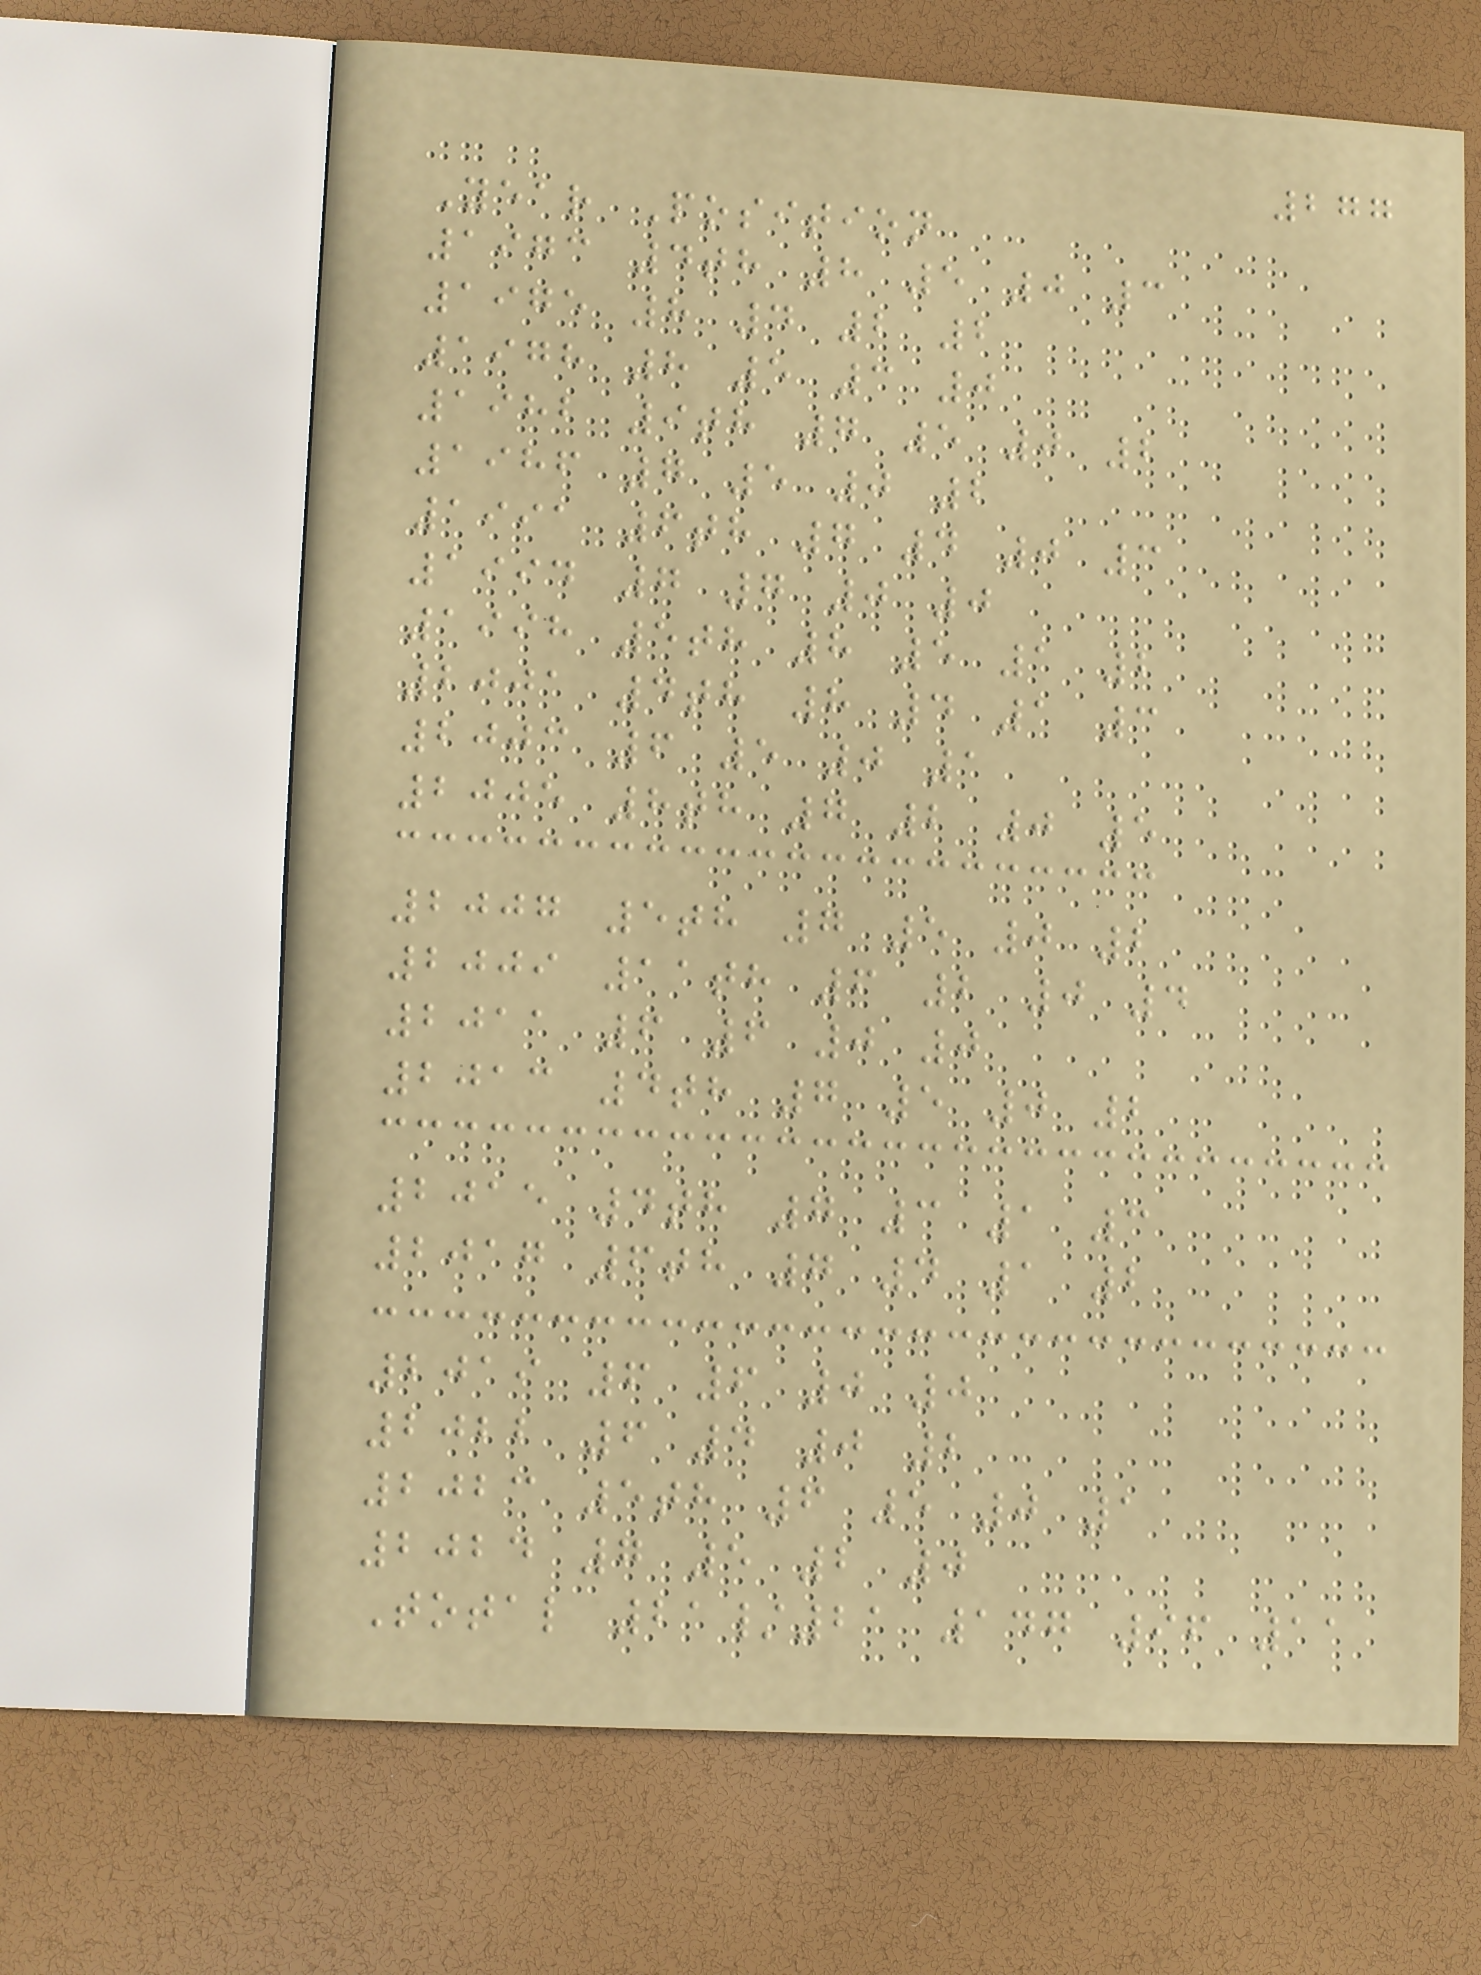277
Year Position
1973 4th 8 5 0 3
1975 8 4 2 2
1978 8 5 3 0
1982 9th 7 5 0 2
1986 7 5 0 2
1991 6th 7 4 0 3
1994 7 7 0 0
1998 5th 8 5 1 2
2001 4th 8 4 1 3
2003 6 5 0 1
2005 8th 7 2 0 5
2007 5th 7 5 0 2
2009 11th 6 2 0 4
2011 6 6 0 0
2013 4th 7 5 0 2
2015 4th 7 3 1 3
2017 6th 7 4 1 2
2019 6 6 0 0
2022 6 4 0 2
2023 5th 6 5 0 1
2024 7 5 2 0
Total 21/21 147 96 11
